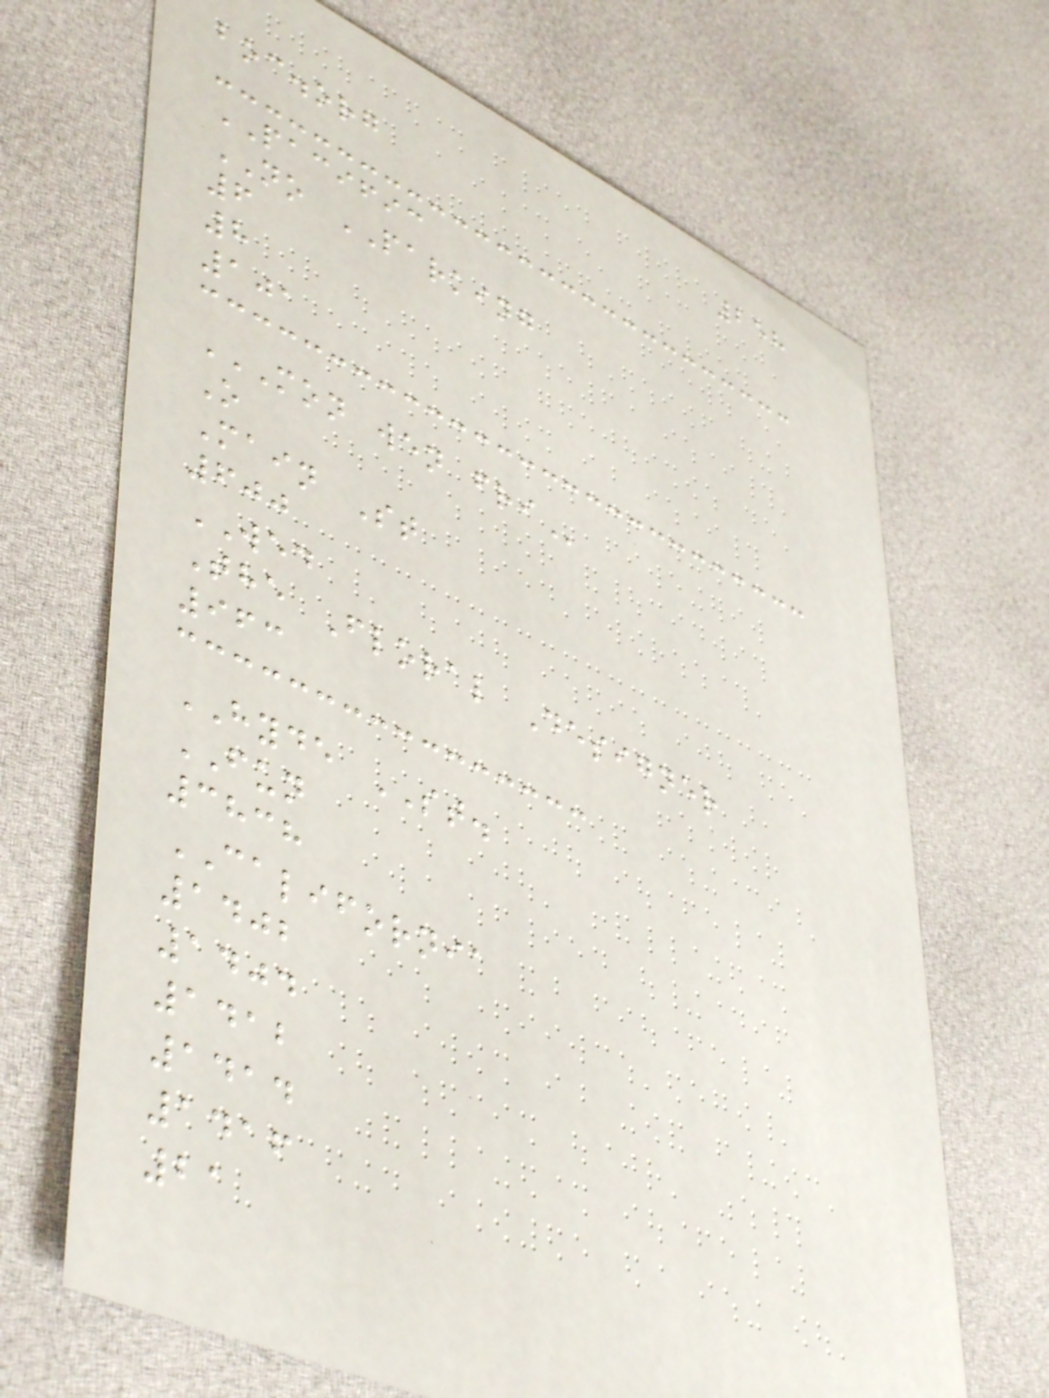258
boc.org
PACIFIC
NO PARKING
6
8
101
MON WEN FRI
O
Main St
600
WED
The Floral Designer
963
HYDE ST.
FUN
3838
CALIFORNIA
1402
1404
1412
1414
1416
21
